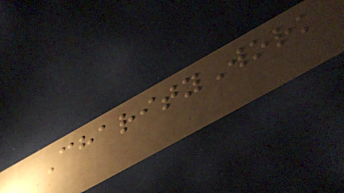CharityWork
